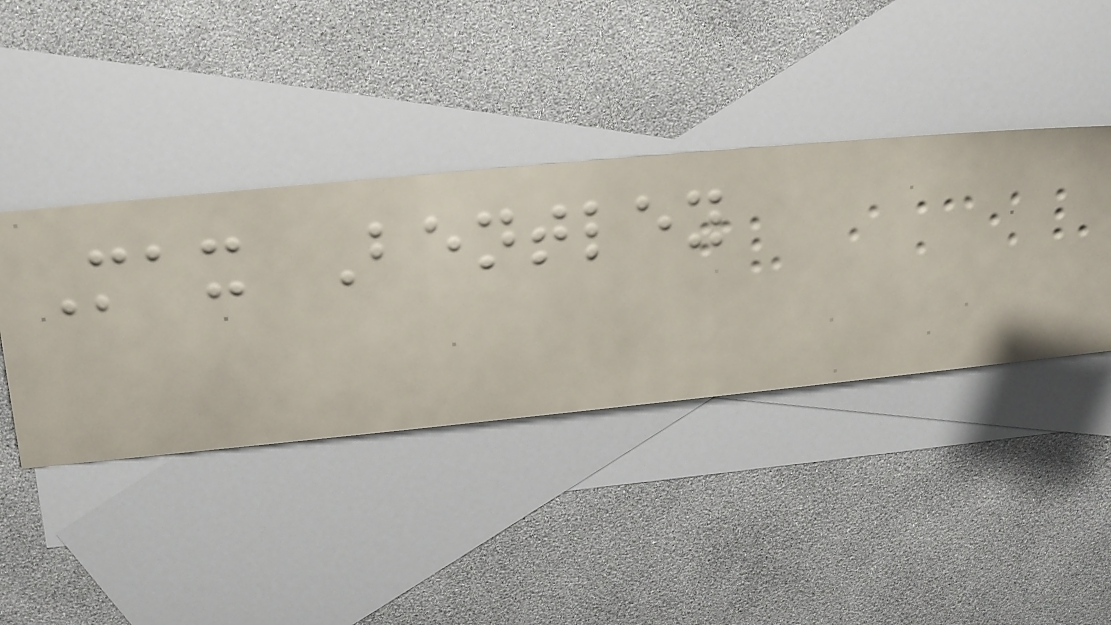Max Bentley
